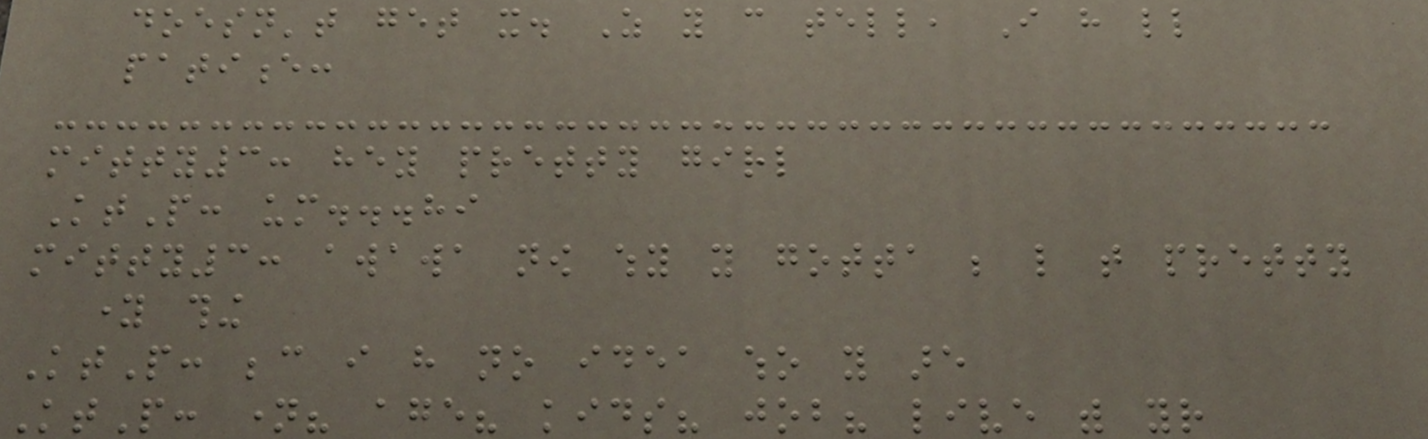doesn't get it. As you can tell, I have little
patience:
mitty3: hey pretty girl
KtP: um...hi
mitty3: awawa now why you gotta be like that pretty
young thing
KtP: because i have no idea who you are
KtP: name? age? kids? job? live with your
